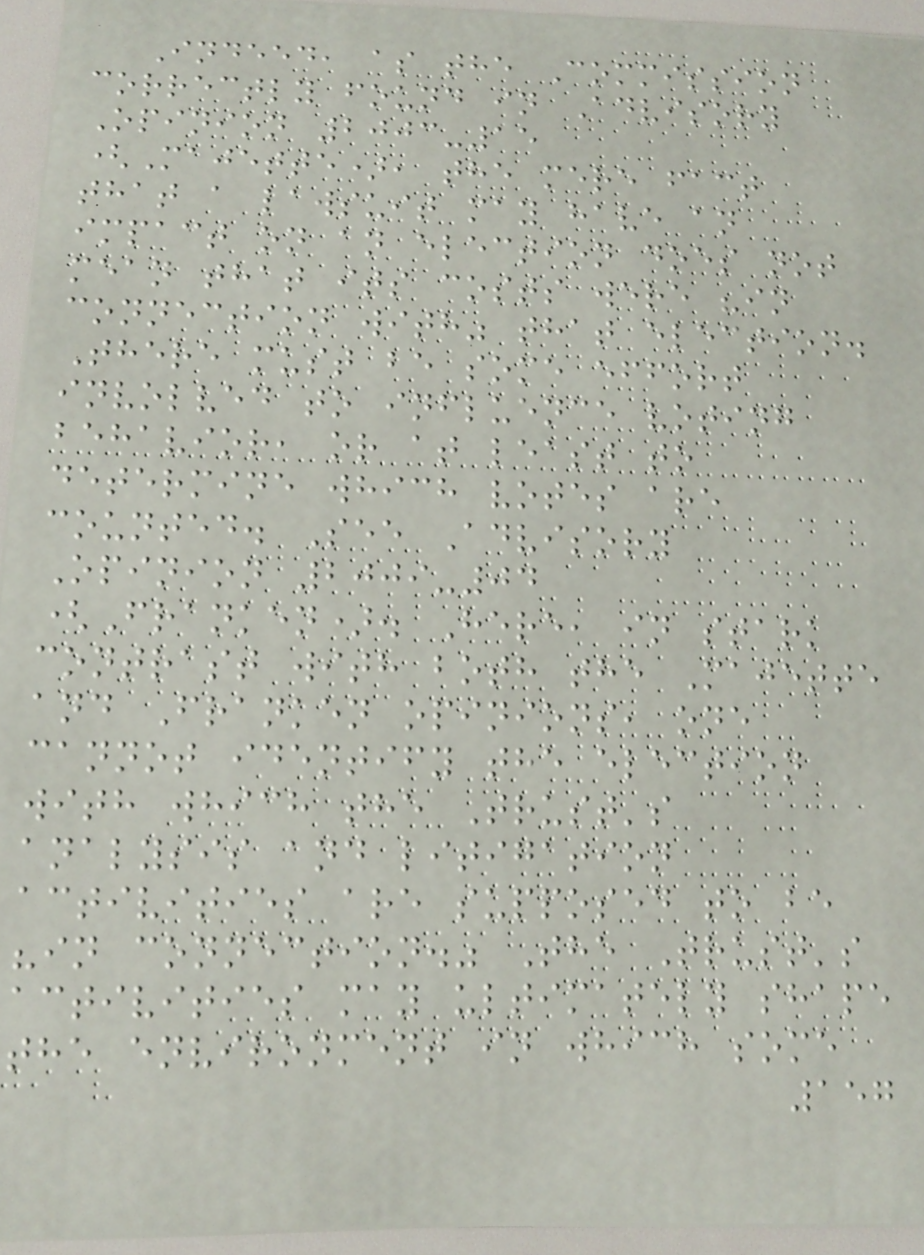Indeed, as the Commission
correctly found in Advisory
Opinion 2003-15
(Majette), the mere fact
that a lawsuit may have an
impact on an election does not
mean that its costs were "in
connection with" that election.
There must be some effort
involved to influence voting
behavior, or at least to
determine which votes are
counted. See Advisory
Opinion 2009-04
(Franken). Here, in stark
contrast with both the Majette
and Franken opinions, one
cannot identify the election
with which the Trust's
analysis and litigation
activities are supposed to be
"in connection." The Trust's
activities may ultimately shape
the environment in which some
157
